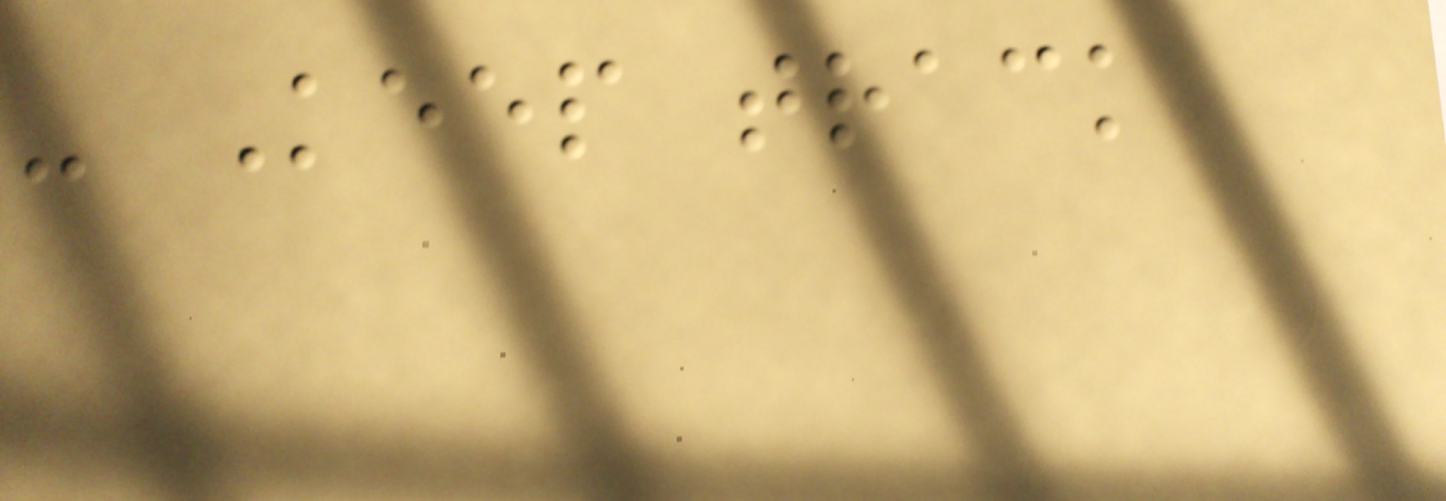- Keep track
